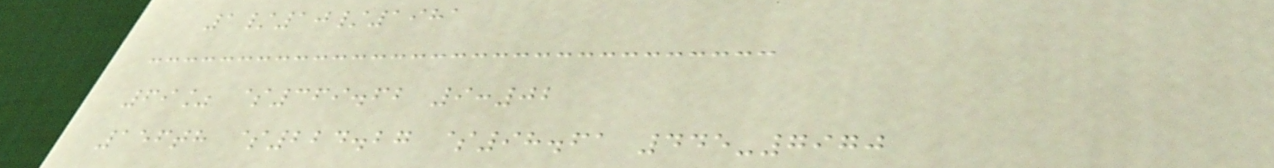1/10/1981
69% $369.62 9:02
156th $224.27 $98.61 445-7970
